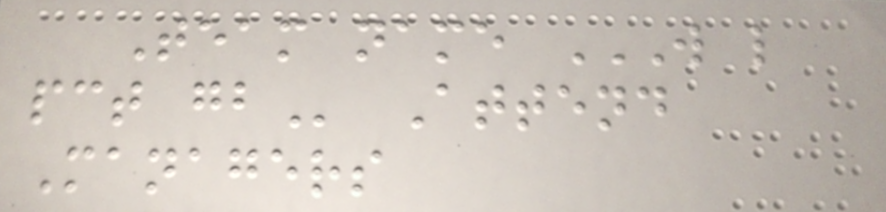Team name W L
PCT GB Attend
Managers
